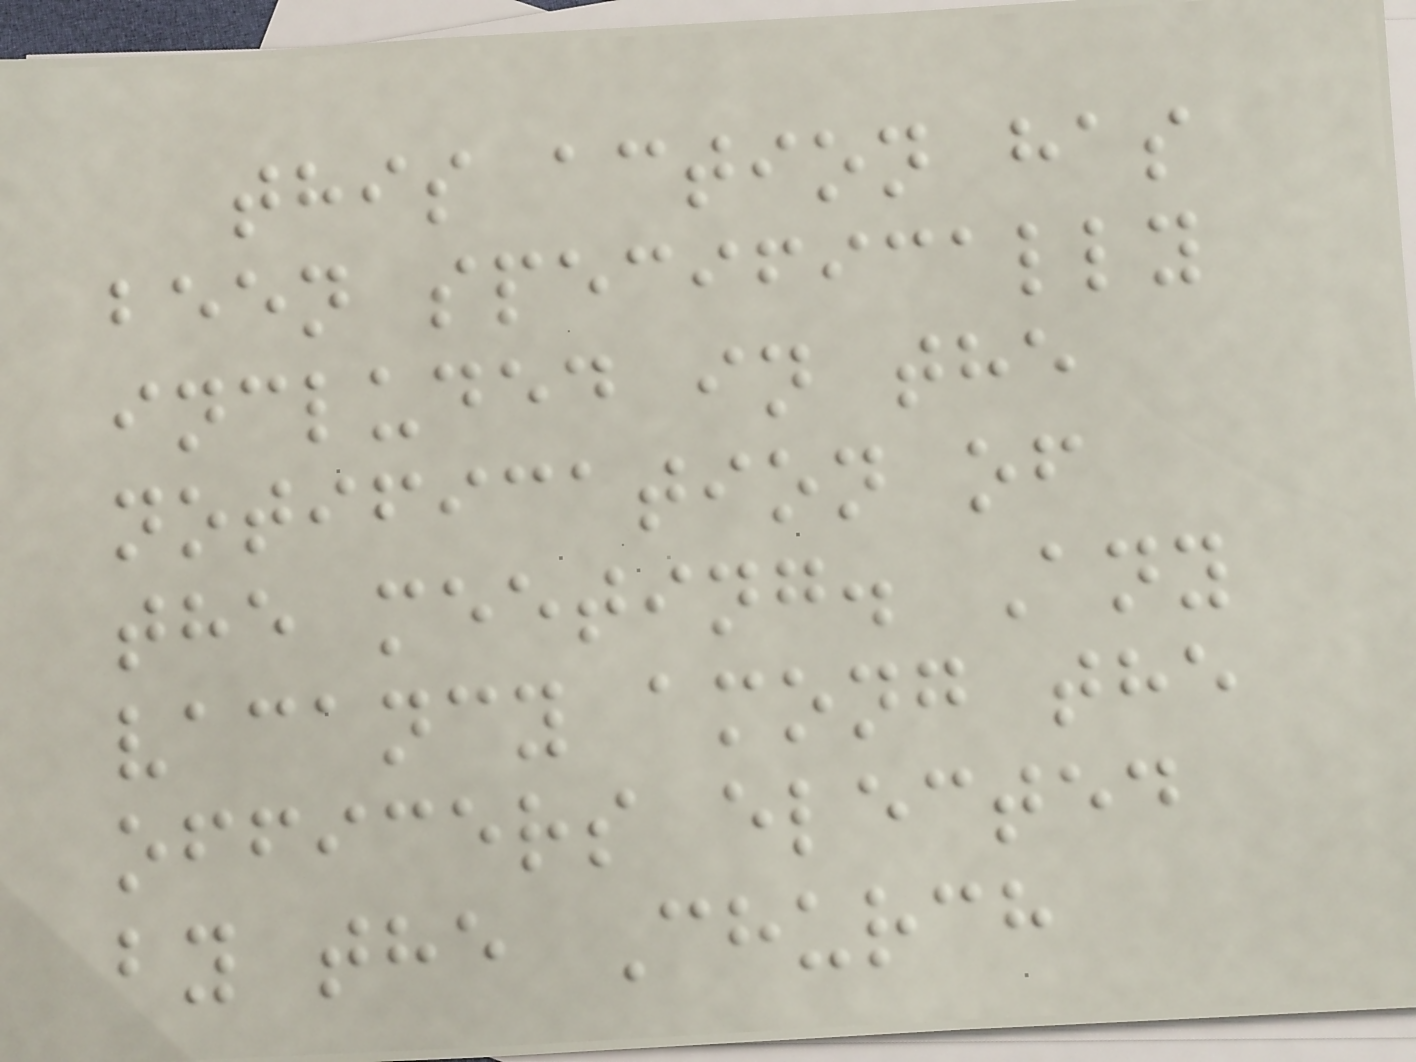this action has
been specifically
included in the
notification of
the meeting. Any
vacancy among the
officers elected
by the Church
